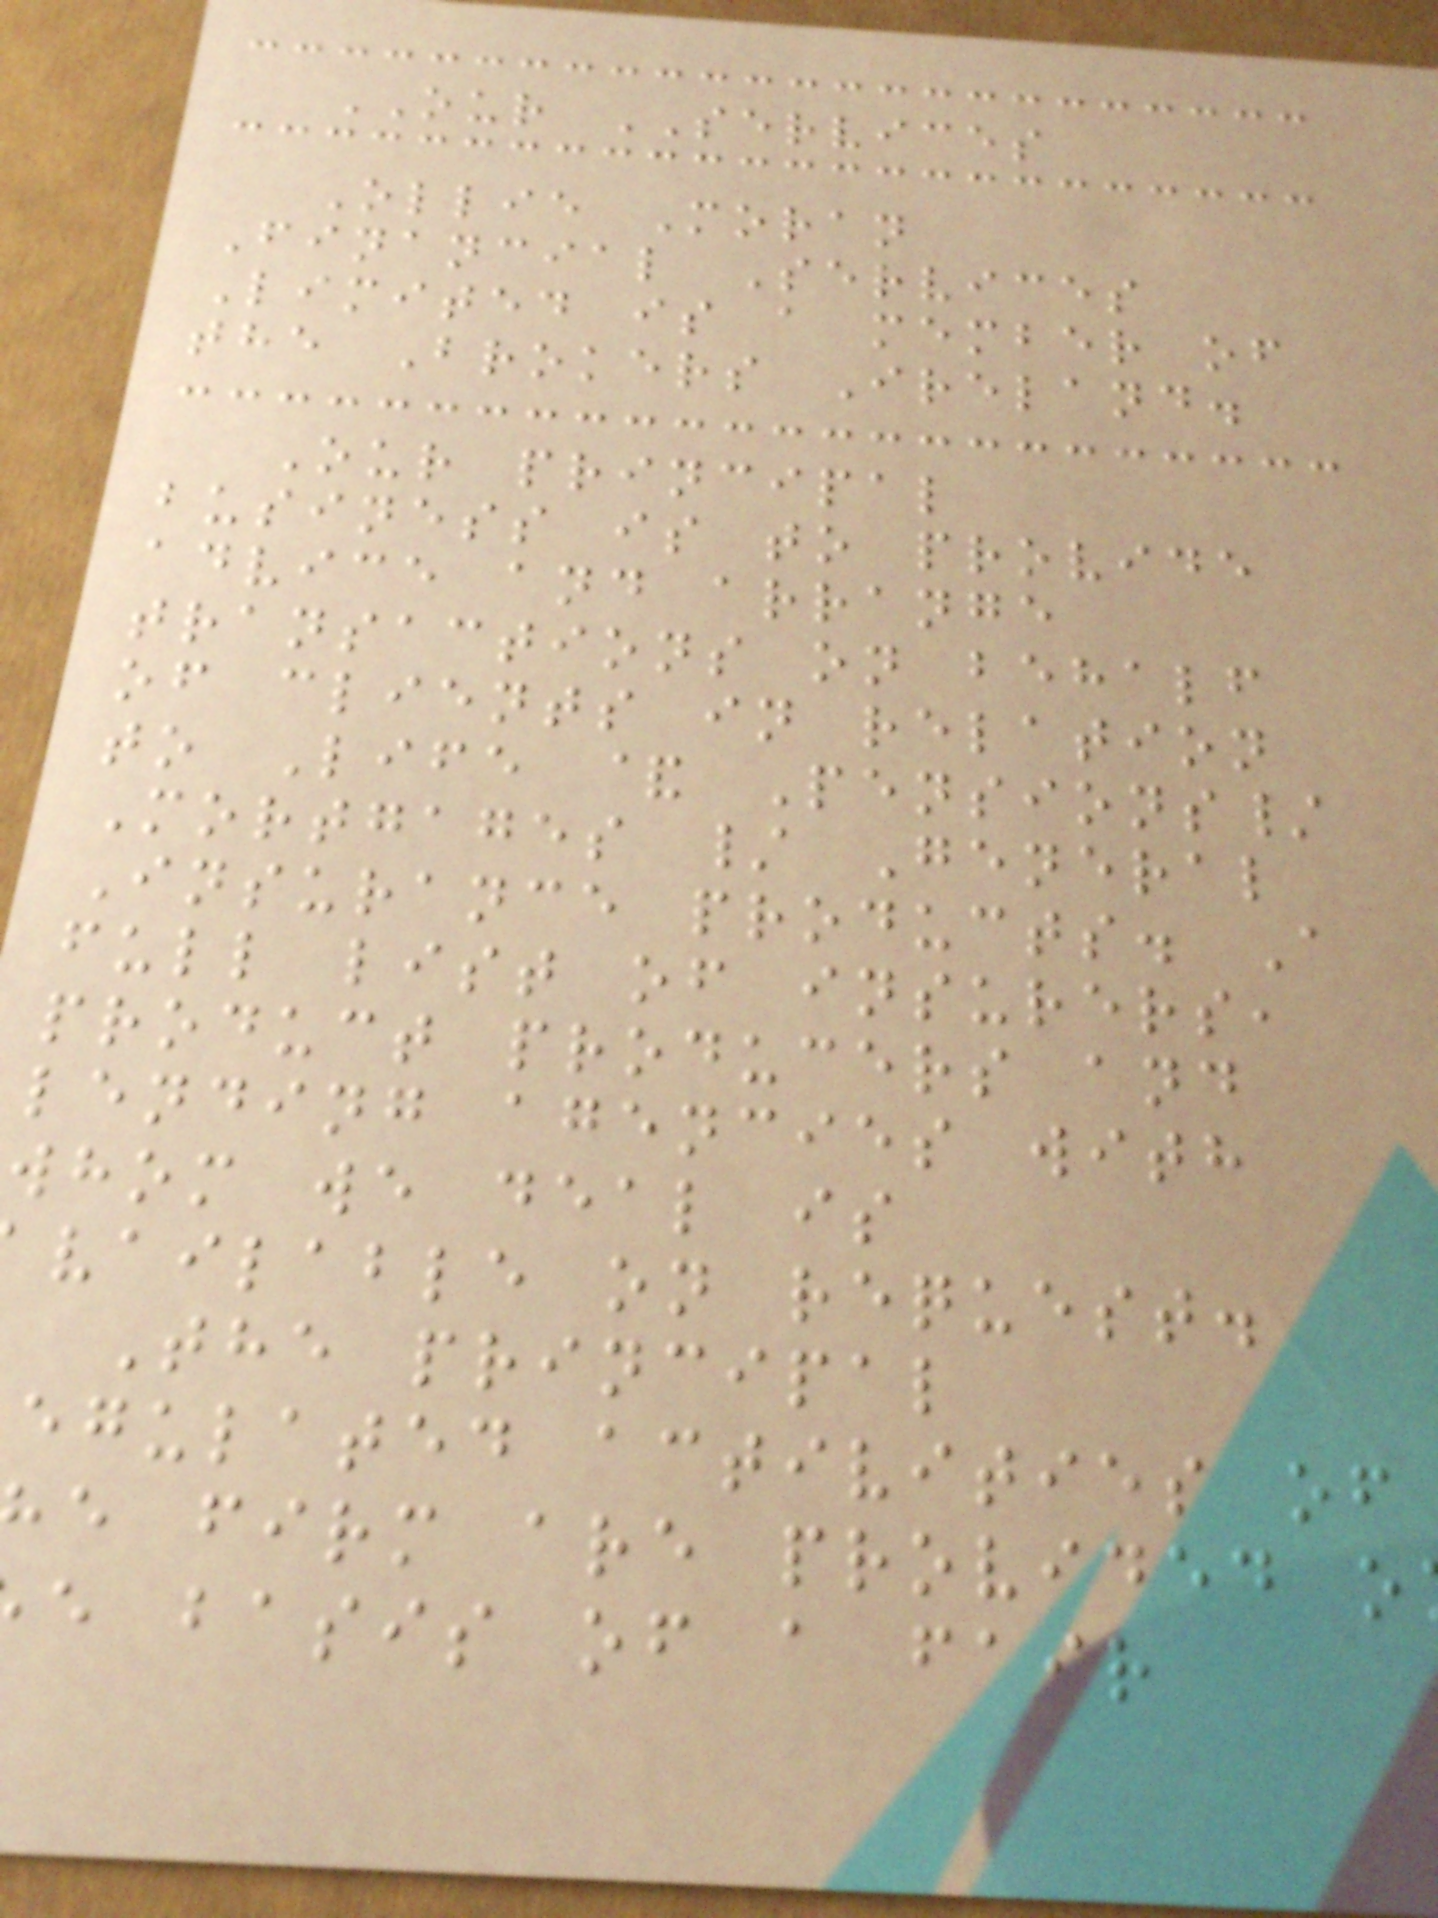OUR SERVICES
Ollie Moran
Financial Services
Limited is a member of
the Brokers Ireland.
Our principal
business is to provide
advice and arrange
transactions on behalf
of clients in relation
to Life & Pensions/
Mortgages / General
Insurance products. A
full list of insurers,
product producers and
lending agencies with
whom we deal is
vailable on request.
The principal
egulated activities of
e firm are provided o
e basis of a fair
